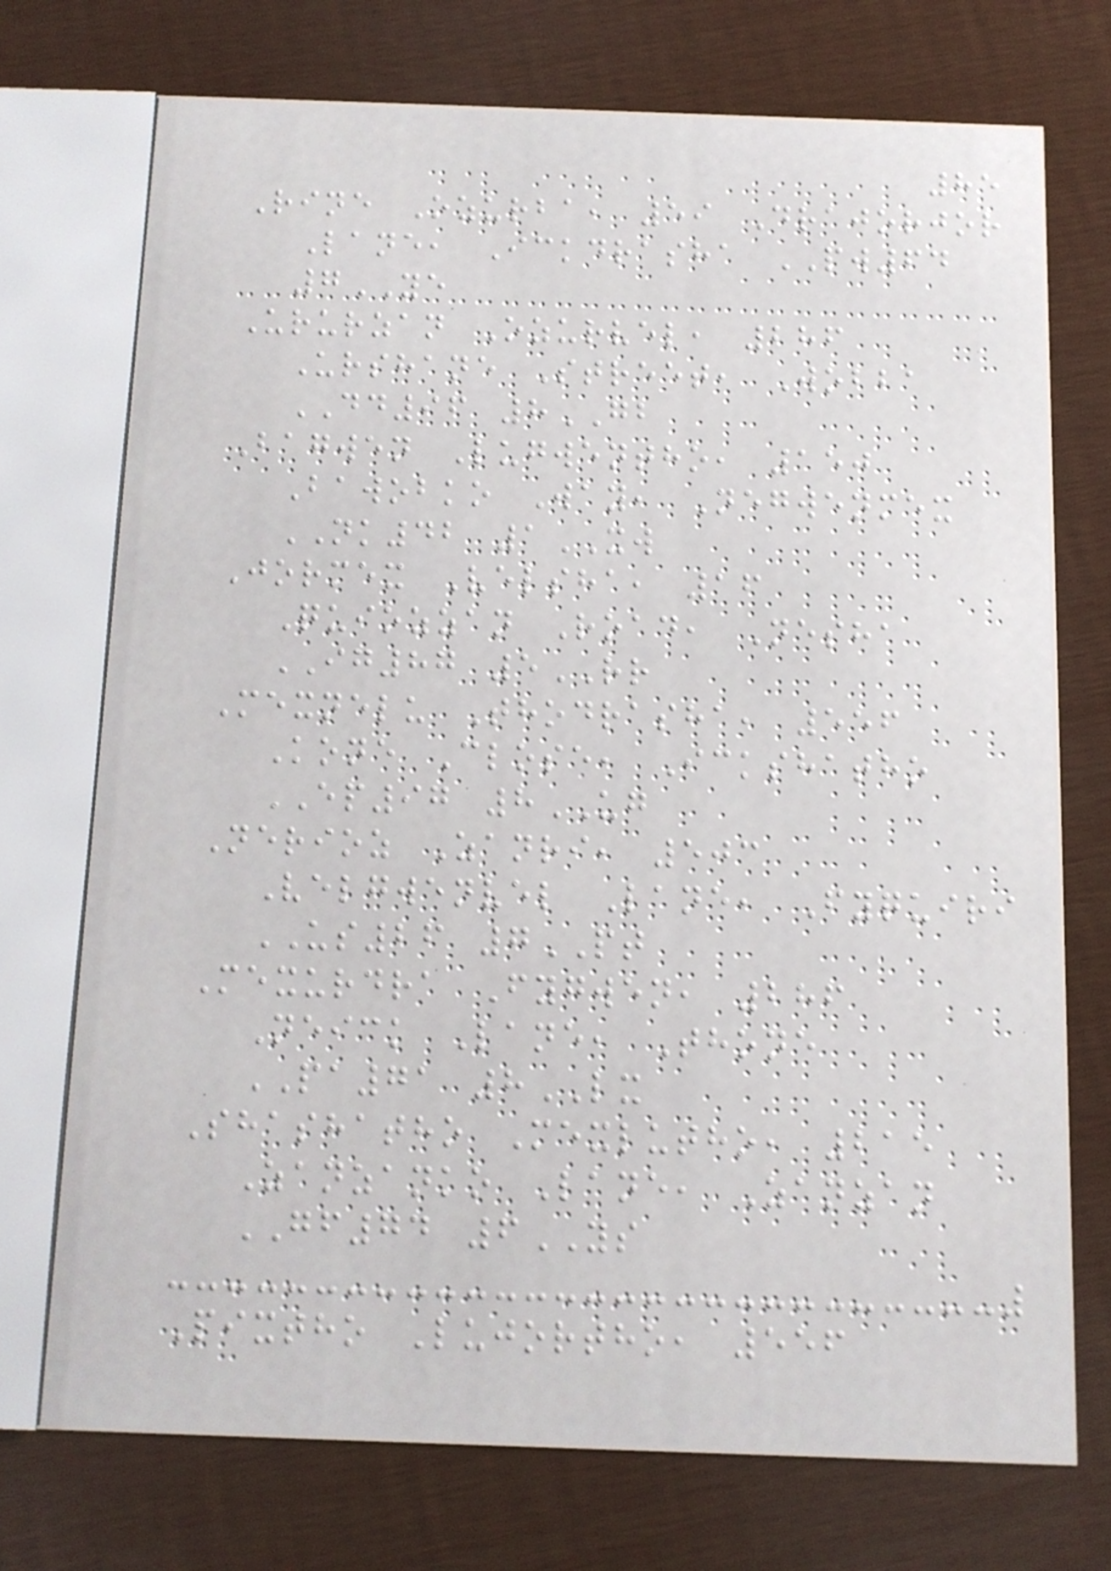85
Rine Ozurba, 59 Drajorjor
Lane, Ickdrasha PW64
7YE
Ururzan Ozurvel, 286
Urshane Street, Wobba
DD96 8GB
Bagwen Lugwentho, 150
Bawobko Way, Negwenmex
NK42 1XW
Jormex Velsha, 16
Quiozzan Road, Nesha
IG87 5RR
Mexnelu Thodrasha, 556
Kone Close, Ickshatho
EP97 8UG
Nerioz Zanri, 503
Velgwenvel Lane, Fyquiri
US26 7PT
Mexurdra Fygwen, 286
Neick Lane, Thone
PA71 8LX
Shashatho Mexlutho, 215
Zanzanko Lane, Zanzan
GF74 6YS
Pixtho Lujortho, 556
